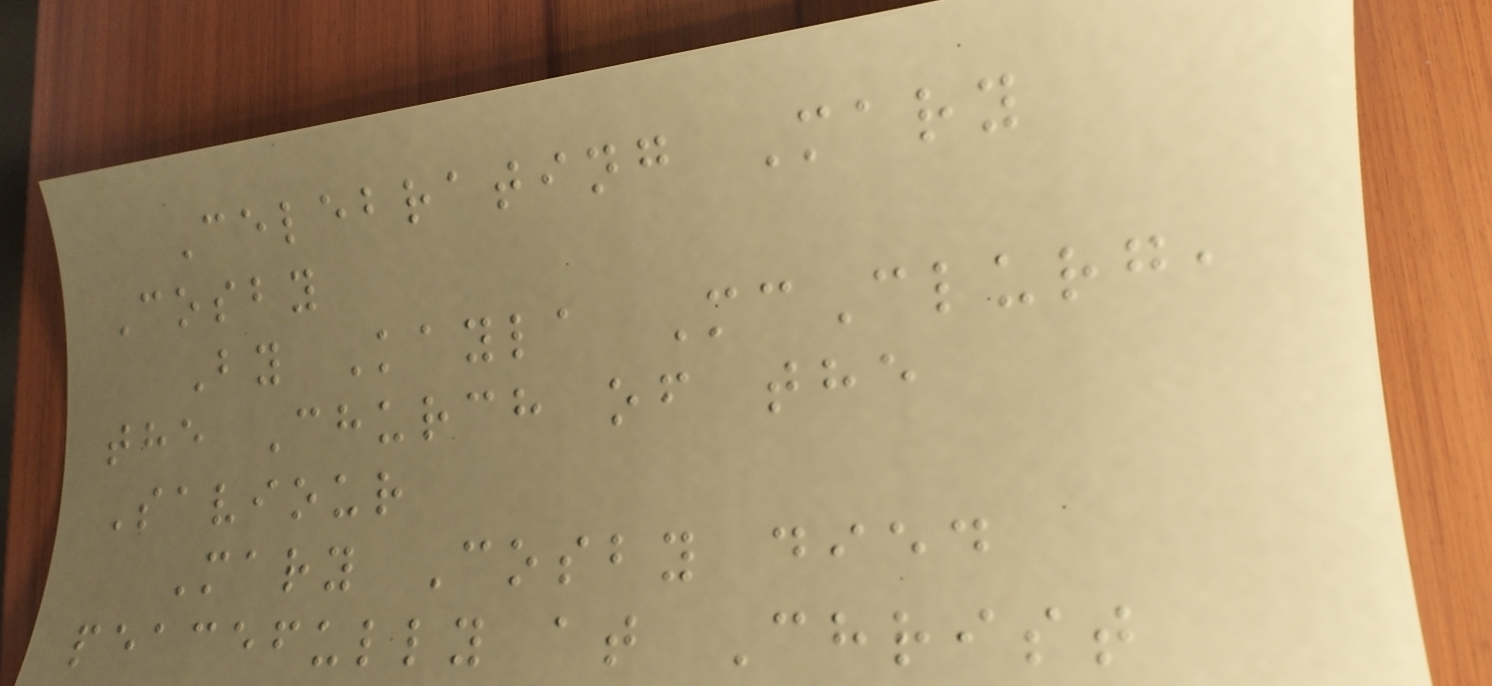Celebrating Mary
Cosby
By Kayla McClurg,
the Church of the
Saviour
Mary Cosby died
peacefully at Christ
